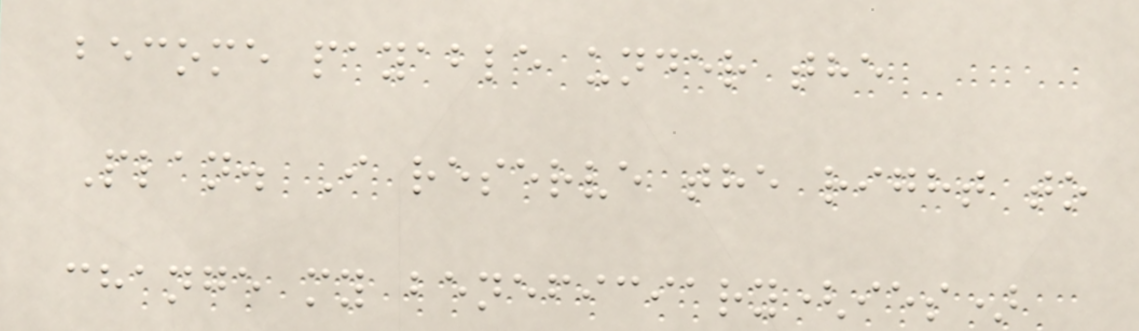become payable under the
Plan. I reserve the right to
change my beneficiary(ies)
